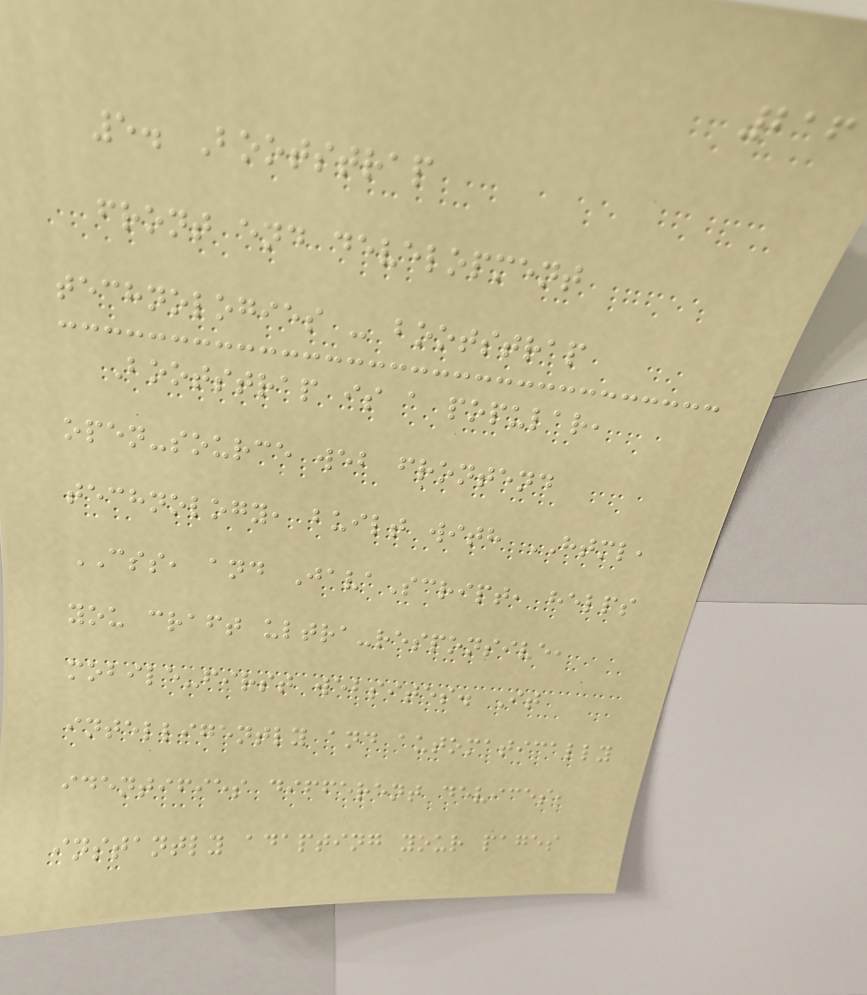216
5. Bootstrap
front end development
technologies - bootstrap
Bootstrap is a popular,
open-source web frontend
technology, built with HTML,
CSS, and JavaScript, helps
you craft ultra-responsive,
mobile-first websites. It
intelligently and automatically
identifies different devices,
instantly adapting your pages
